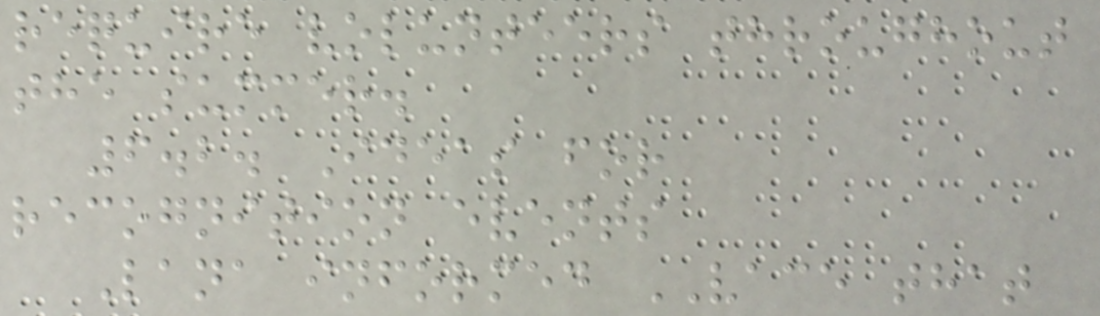require volunteers throughout
the summer.
6.2. Ideas for
recognition events
Lana informed VACE that
